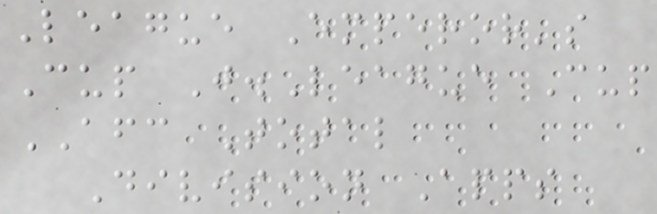League Emperor's
Cup J.League Cup
AFC Total
Division Apps
